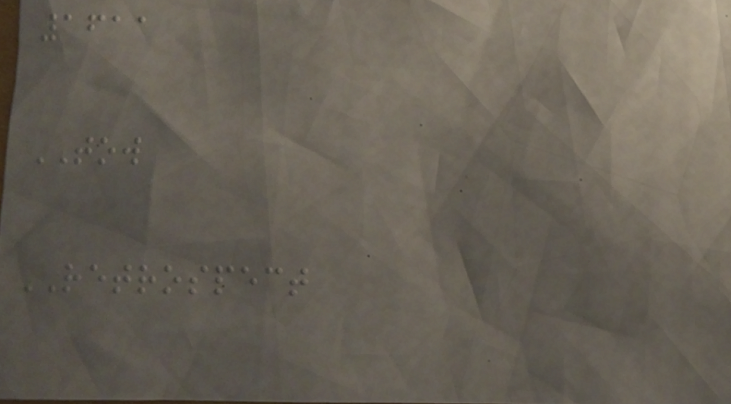1611
TOW
RETROSPECT
